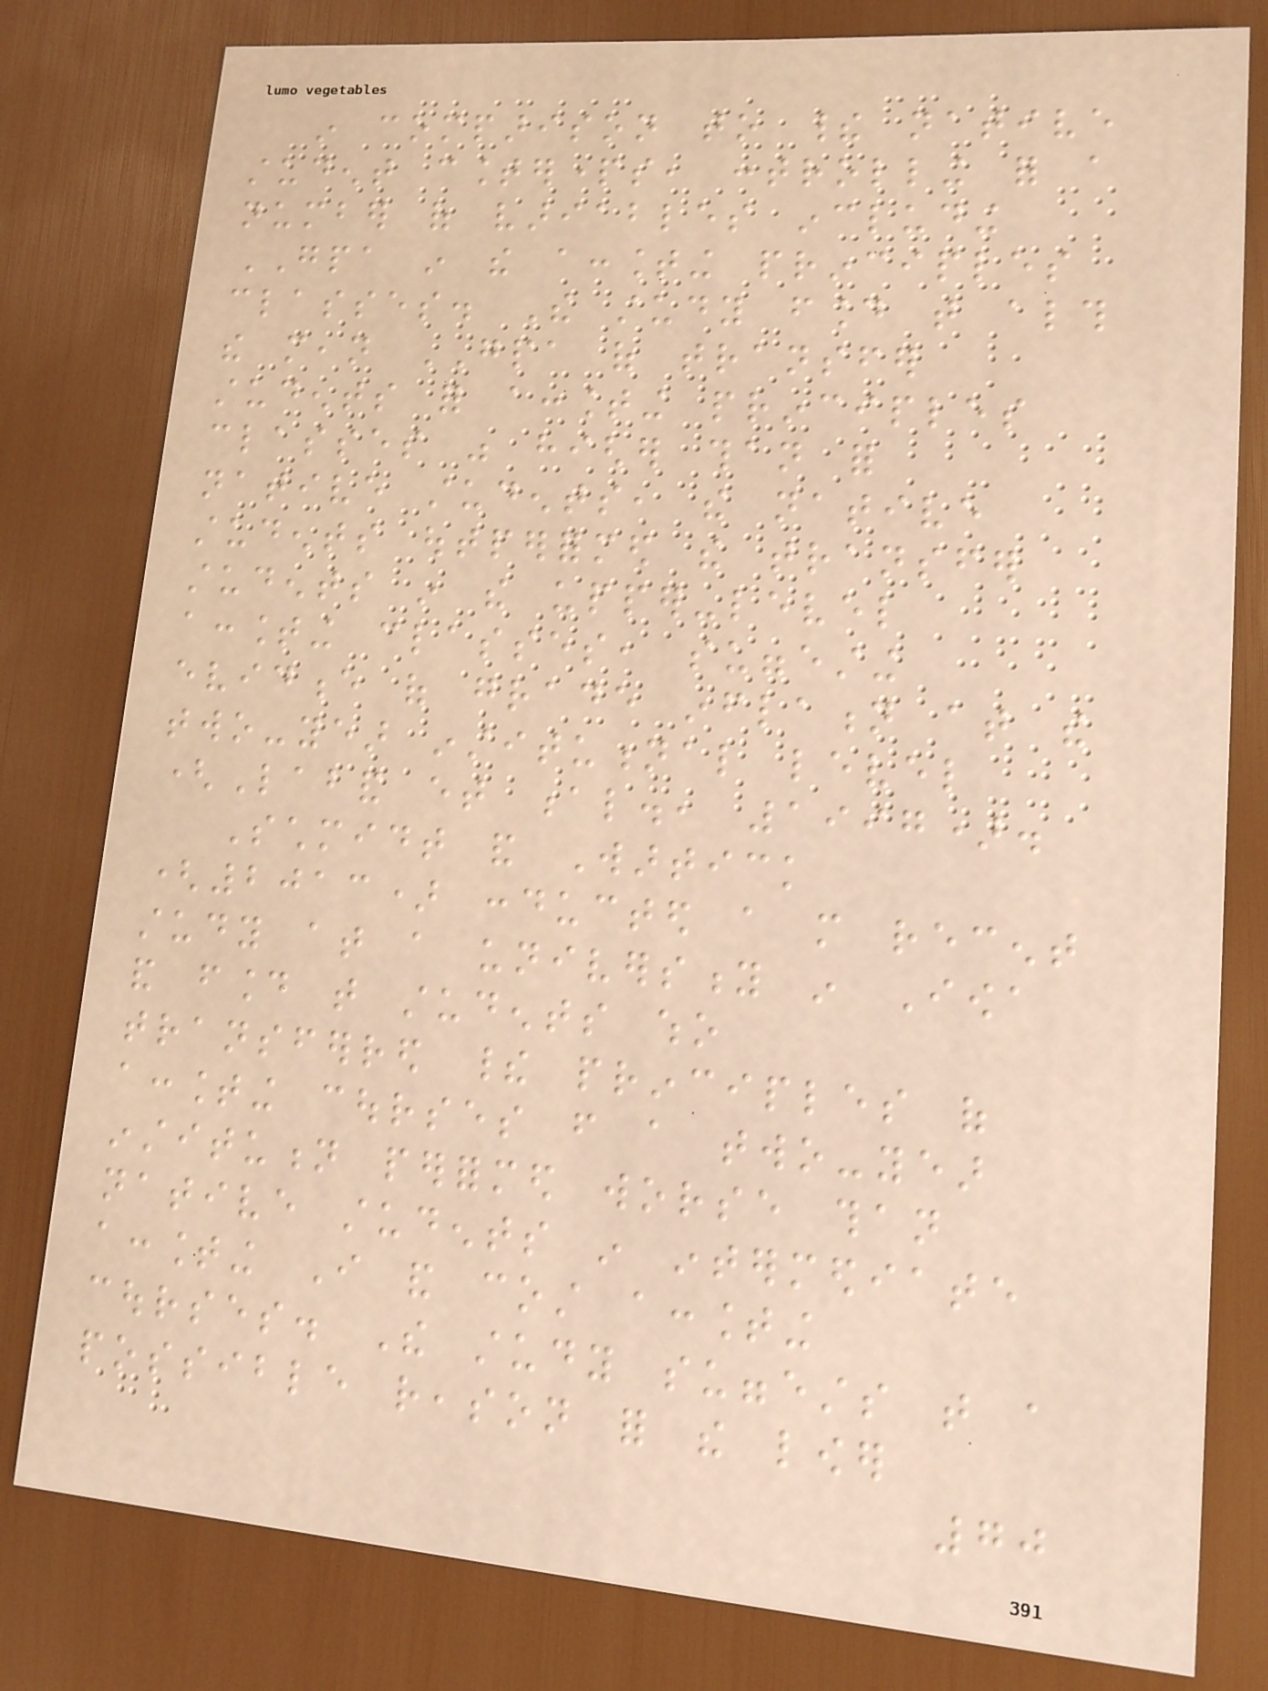in comparison to their native
student counterparts, controlling for a
number of variables including
GPA in the accounting principles
classes. The study found that although
the mean GPA of transfer
students for accounting principles
classes was higher than for
native students, the native
students outperformed the transfer
students in the upper-level
accounting classes, suggesting
evidence of grade inflation at the
two-year institutional level
(Laband et al., 1997).
Schmidt and Wartick
(2013) conducted a more recent
study at a university in Iowa
and found that students who
transferred their principles of
accounting courses from a two-year
institution performed worse than
native students in intermediate
accounting I and cost accounting
courses. The study suggests that a
possible reason for the lower
70
